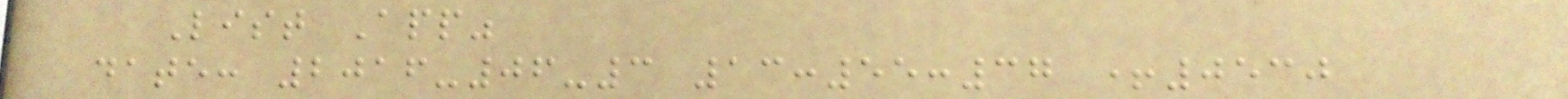List App"
date: 2016-06-3 13:55:37 +0530
